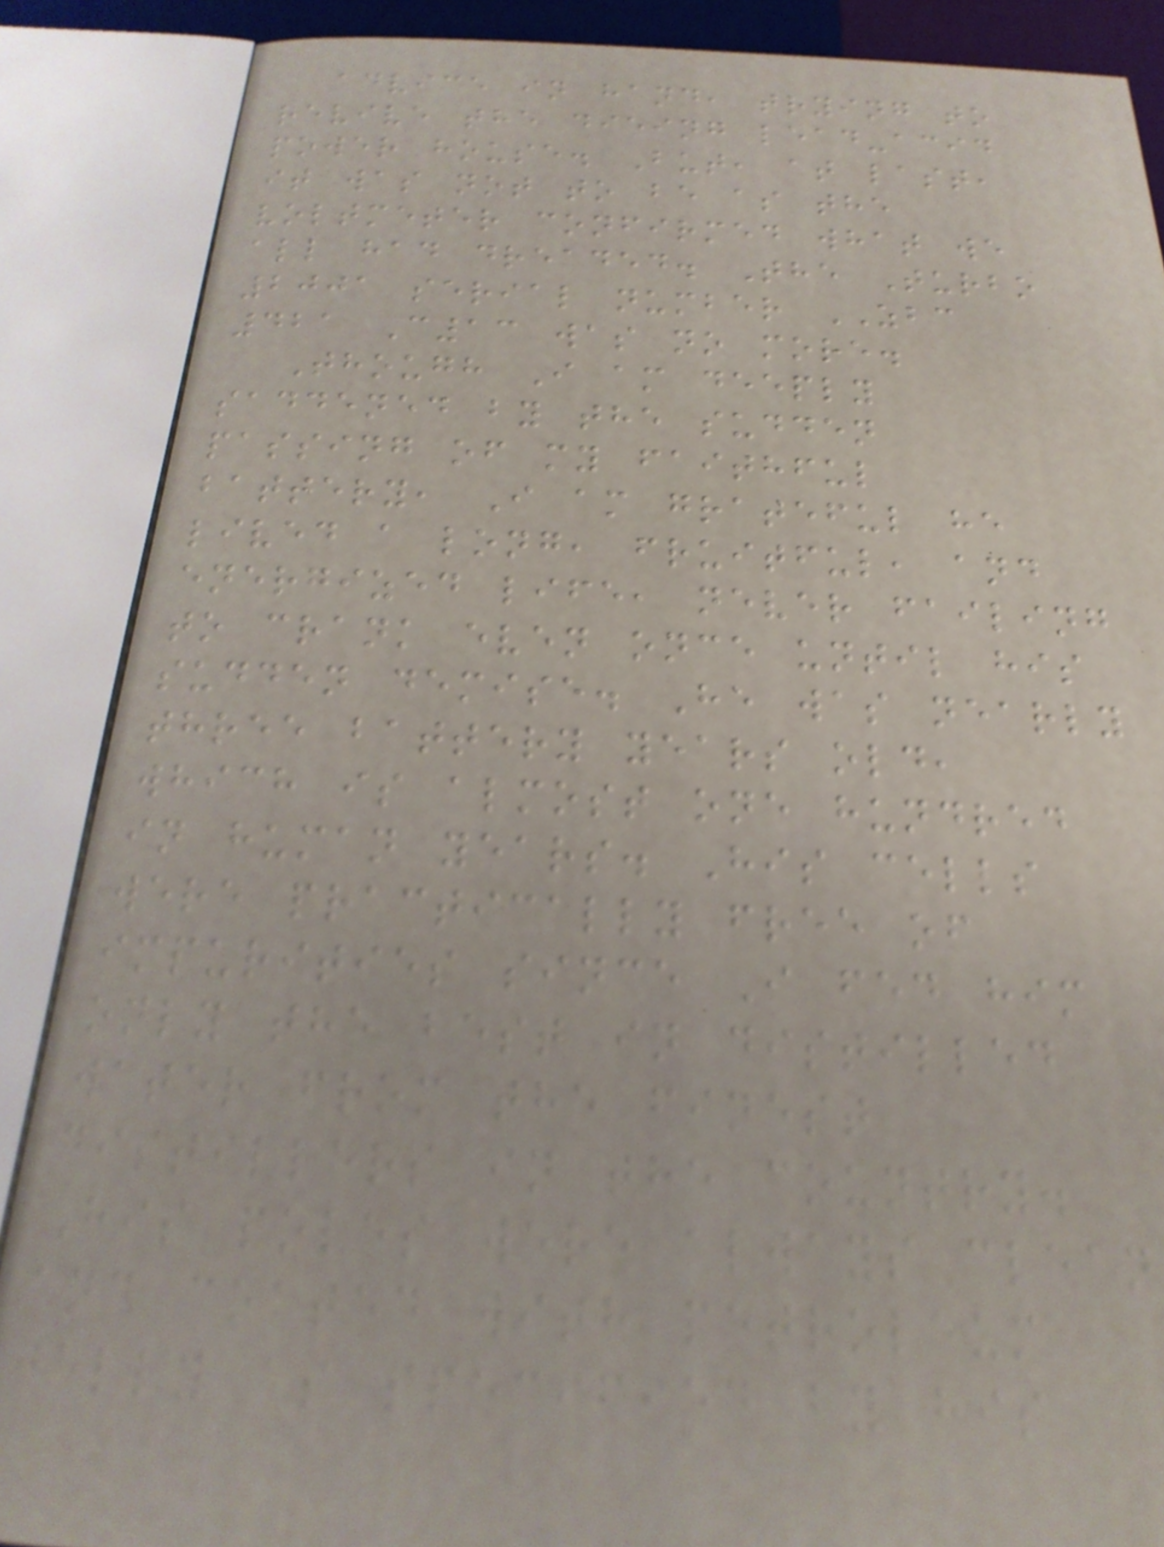advice in hand, trying to
revive the dieing lead-acid
power house. But, at last,
it was not to be as the
voltmeter confirmed what we
all had dreaded. The Turbo
2001 serial number ZBC
421 C13 was no more.
Though I am deeply
saddened by the sudden
passing of my faithful
battery, I am grateful he
lived a long, fruitful, and
energized life, never failing
to crank even once until his
sudden demise. He was nearly
three battery years old,
which is almost one hundred
in human years. His cells
were practically free of
impurities since I fed him
only the best in distilled
water from the finest
distillers in the country.
His poles were always clean
and coated with petroleum
jelly as specified by his
